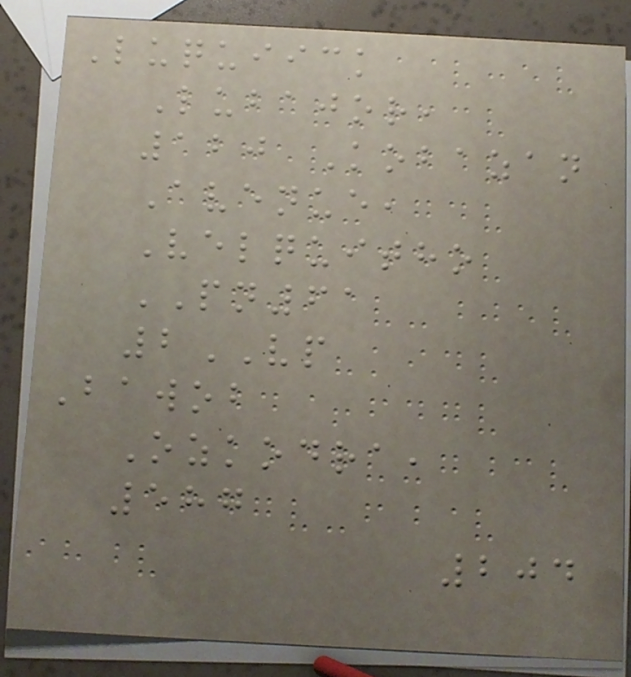Luquiick
Lubajor,
120 Kobazan
Avenue,
Velquitho
PN61
2VP
Bawob
Ozkodra,
587
204
